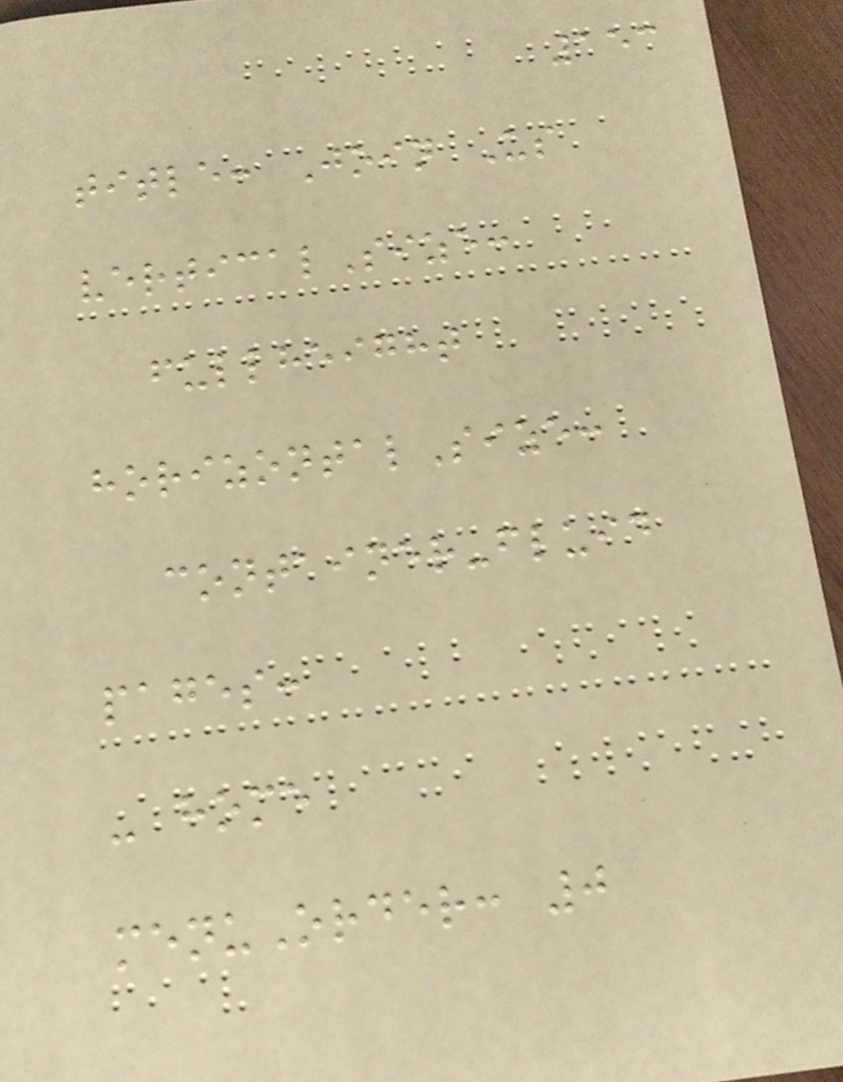153
title: Join Us
verticalSize:
fullheight
horizontalSize:
container-fluid
pages:
- home
menuOrder: 0
